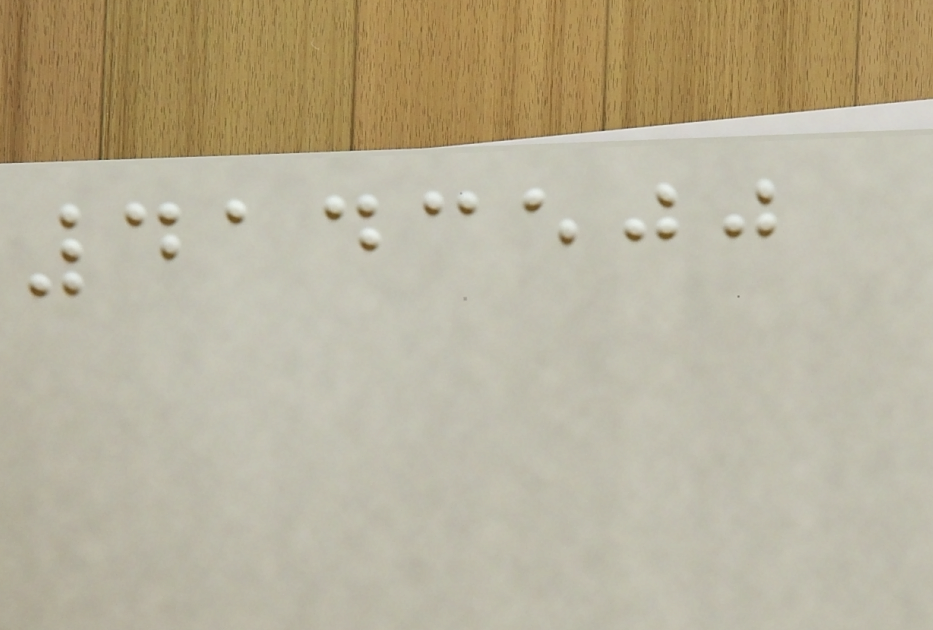4143500
